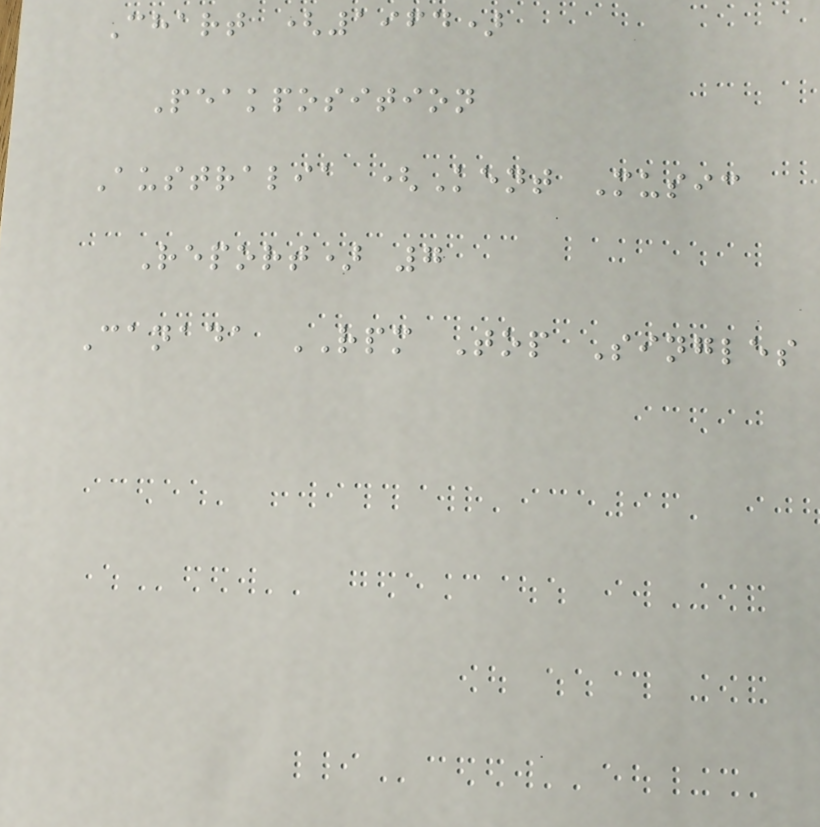Chart (1964)
Peakposition
Australia (Kent Music
Report) 7
Canada RPM Top Singles
